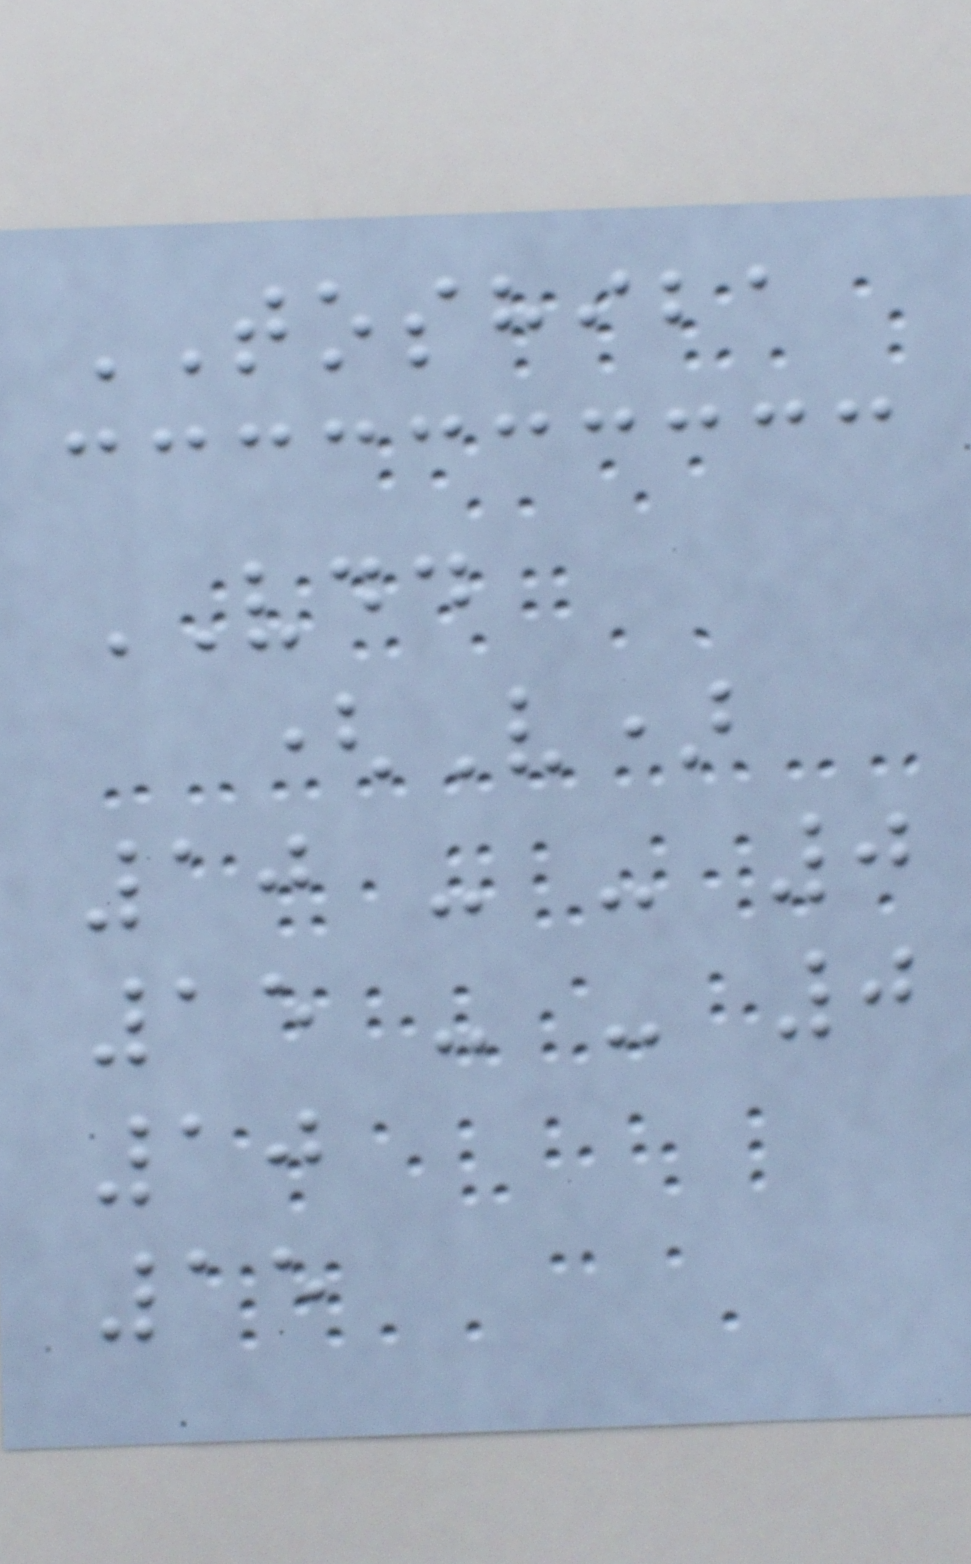TOSHIBA
VDD
(V)
10 - - 0
15 - - 0
10
15
